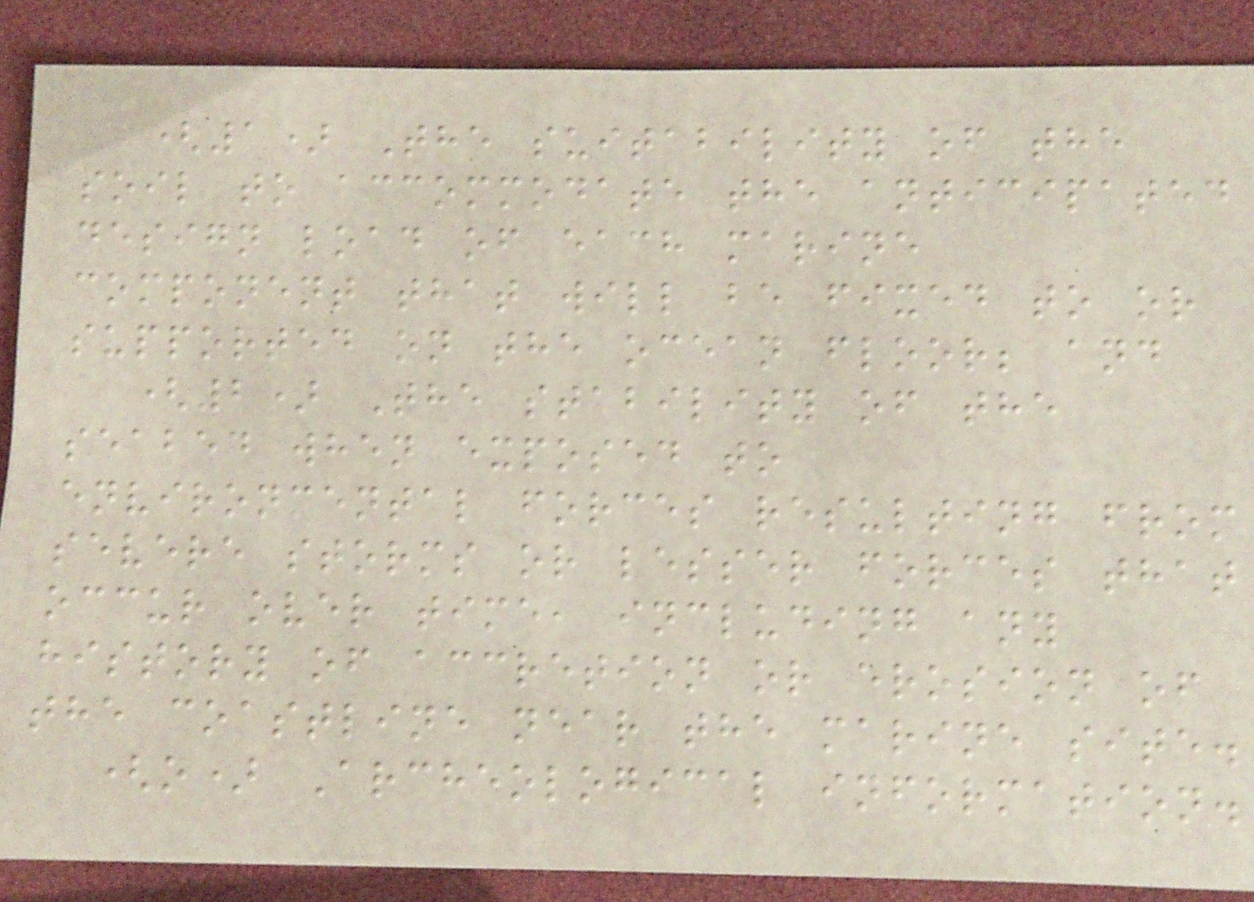(1) The suitability of the
soil to accommodate the anticipated
design load of each marine
component that will be fixed to or
supported on the ocean floor; and
(2) The stability of the
seabed when exposed to
environmental forces resulting from
severe storms or lesser forces that
occur over time, including any
history of accretion or erosion of
the coastline near the marine site.
(o) Archeological information.
